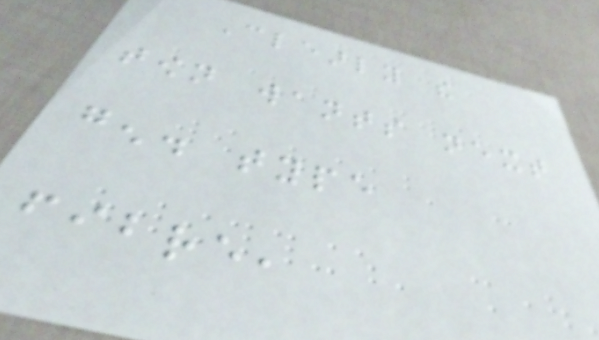Clearly the
town wants next
gen. type
fibre,
